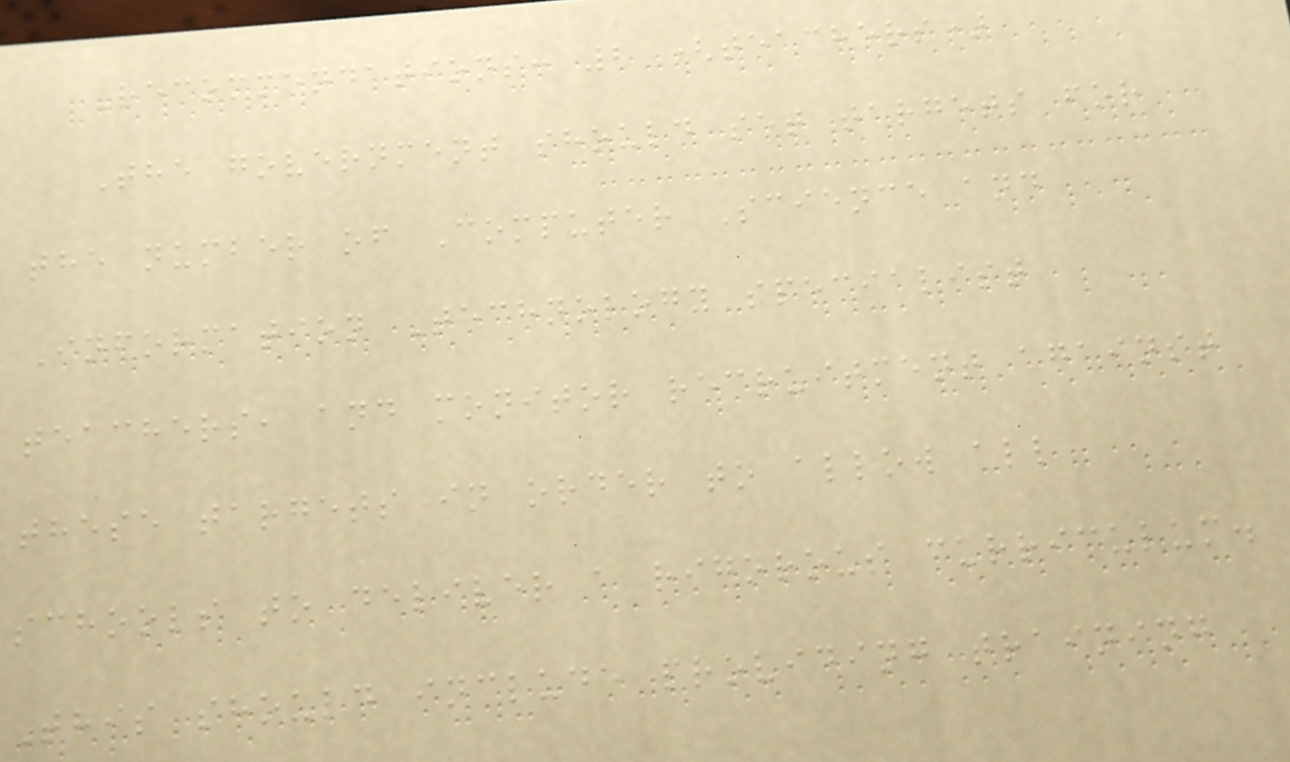Recommendations: 2 (teachers)
The government should set targets for
the number of Computer Science and
Information Technology specialist
teachers, and monitor recruitment against
these targets in order to allow all
schools to deliver a rigorous curriculum.
This should include providing training
